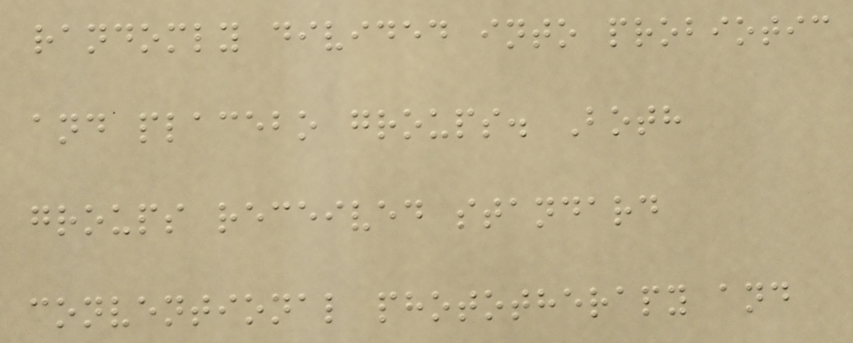randomly divided into probiotic
and placebo groups. Both
groups received standard
conventional phototherapy and
